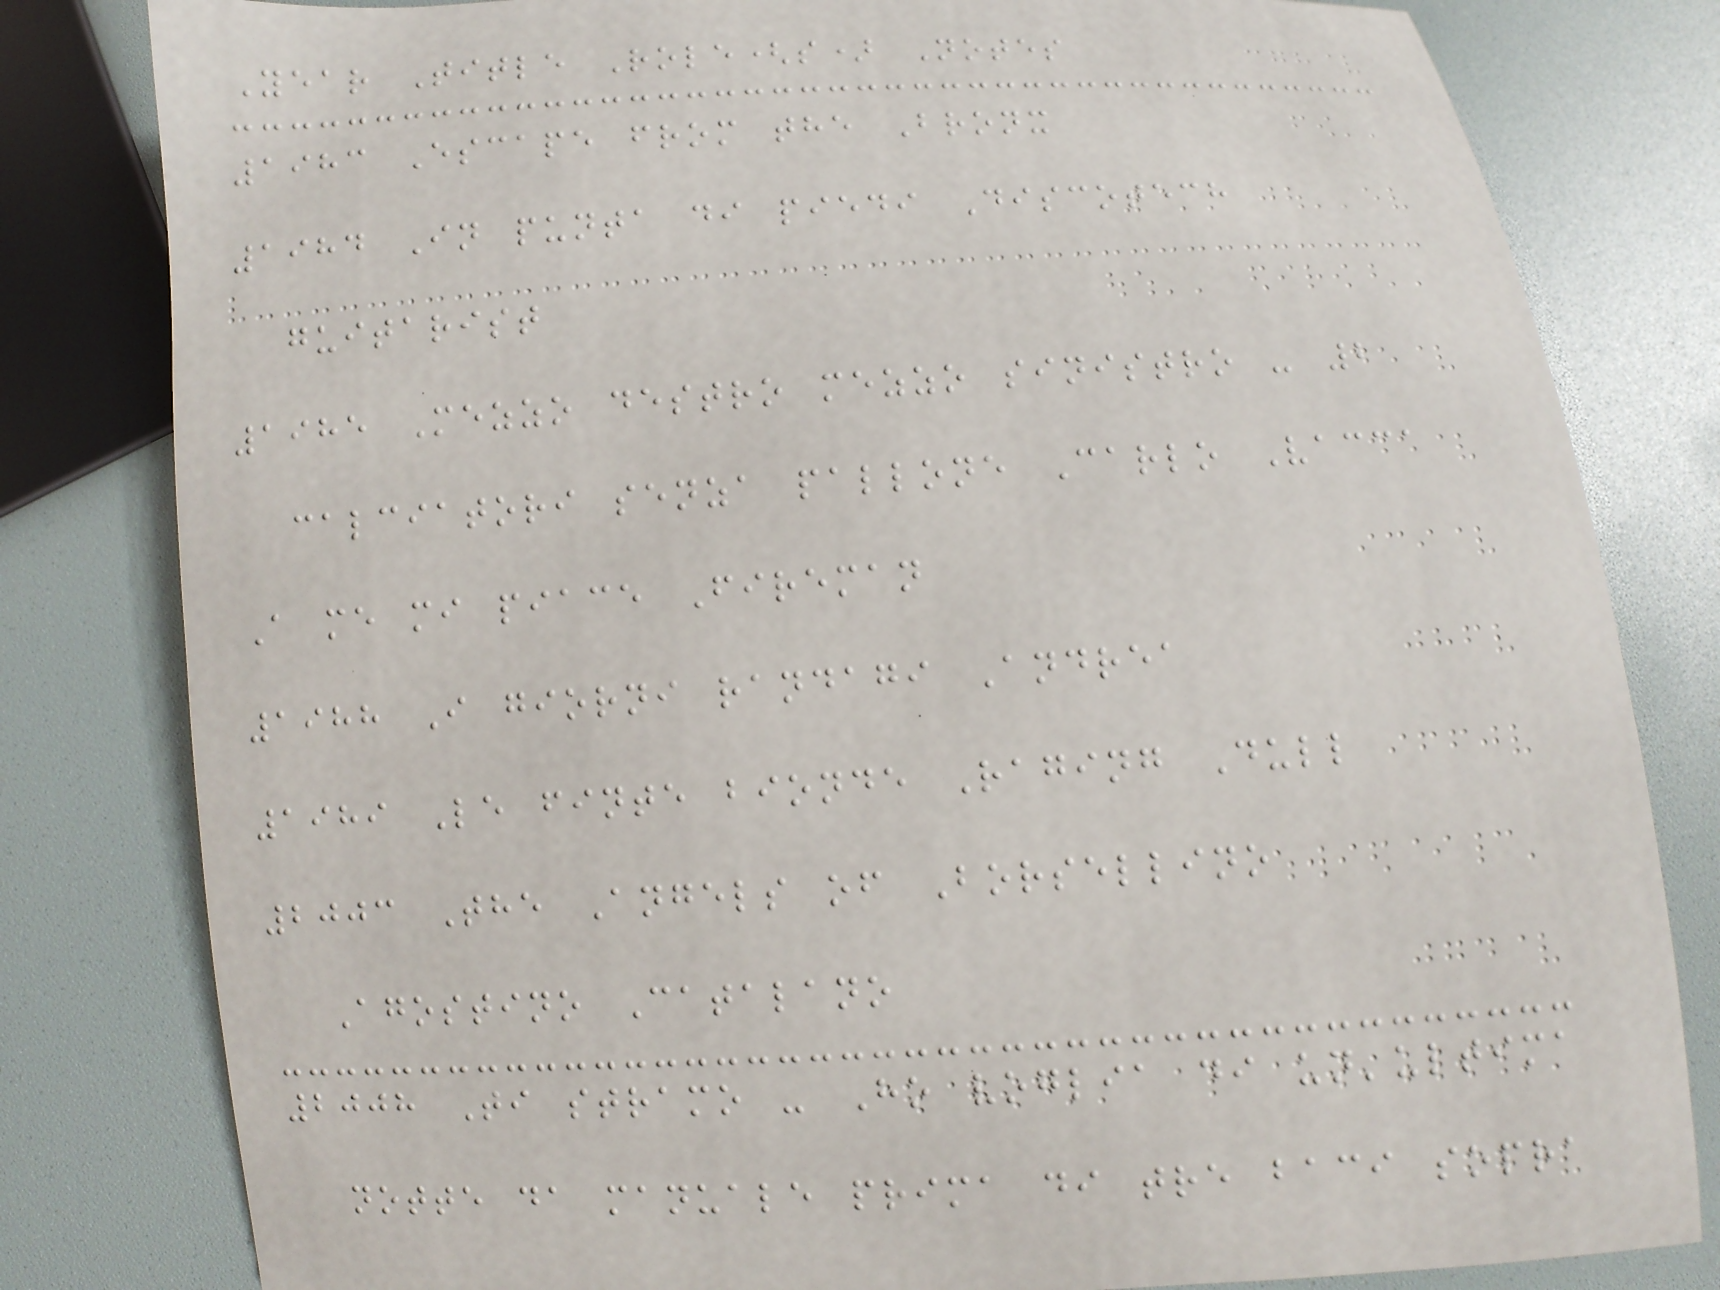Year Title Role(s) Notes
1983 Escape from the Bronx
1984 In punta di piedi Discotech
guitarist
1985 Mezzo destro mezzo sinistro - 2
calciatori senza pallone Carlo Vacca
A me mi piace Fireman
1988 I giorni randagi Andrea
1989 Le finte bionde Raging Dull
2003 The Angels of Borsellino
Agostino Catalano
2008 Ti stramo - Ho voglia di un'ultima
notte da manuale prima di tre baci sopra
